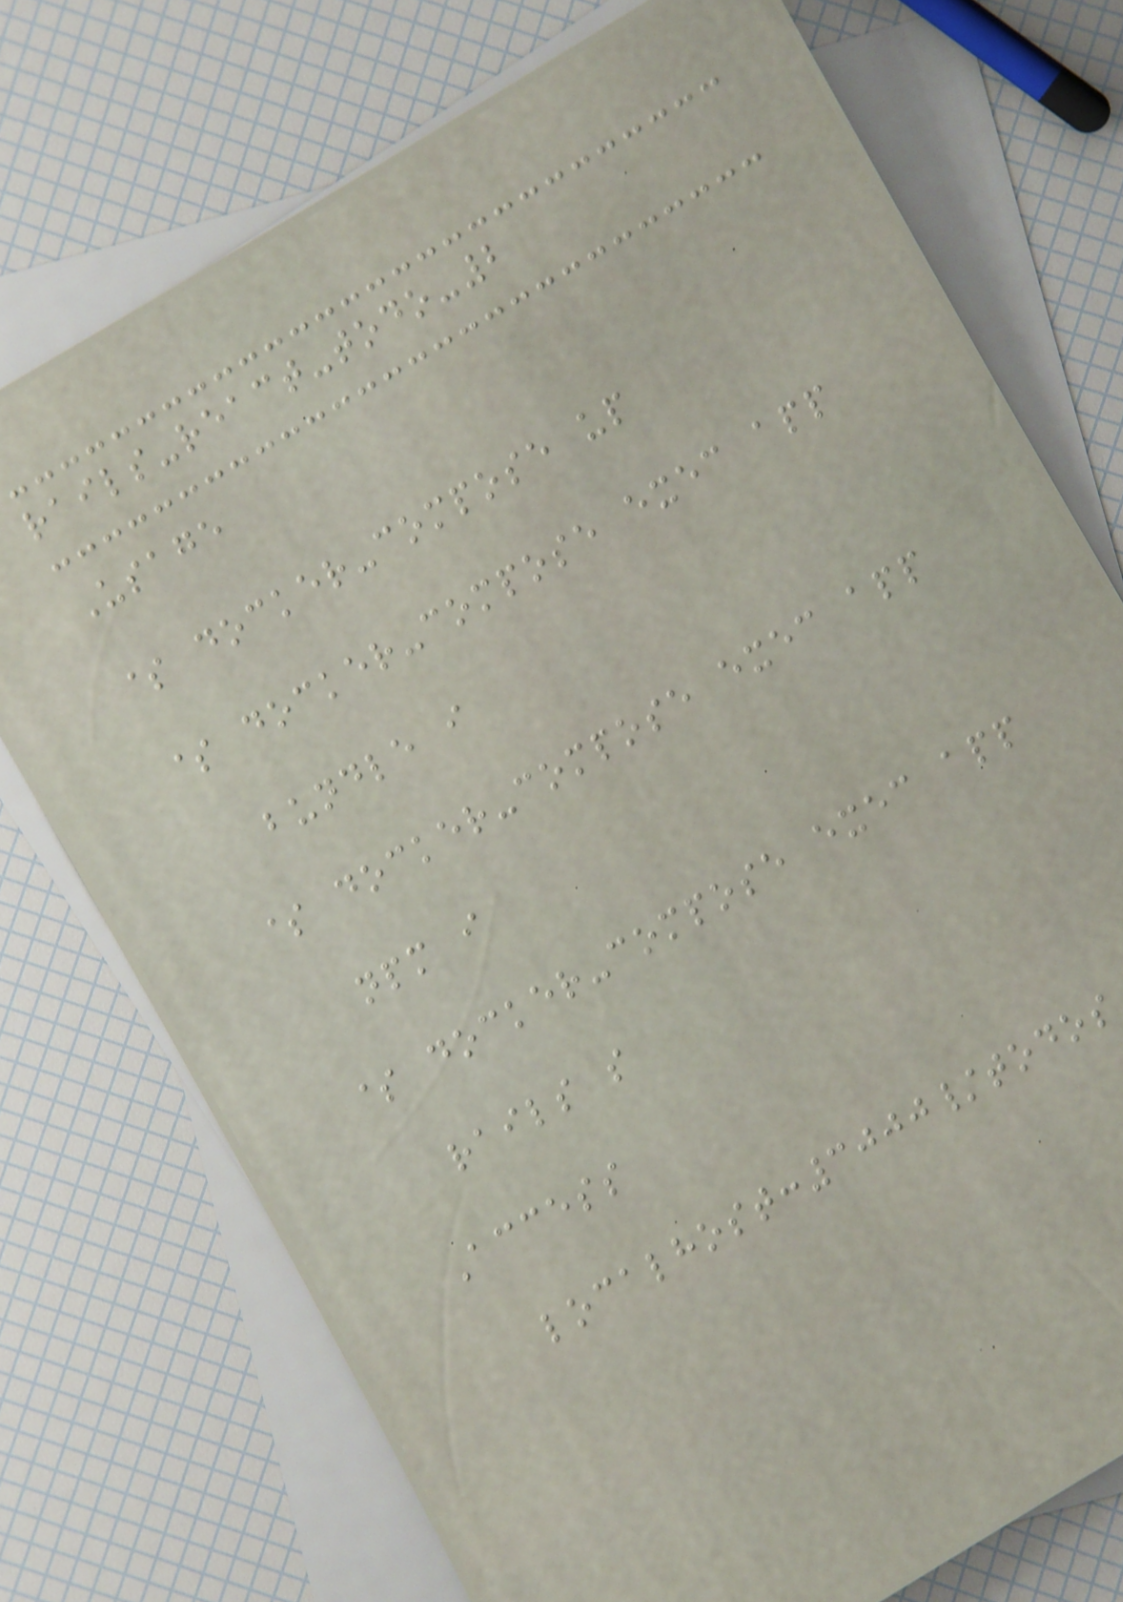rails-react-todo-2
Usage
$ docker-compose up
$ docker-compose exec app
bundle i
$ docker-compose exec app
npm i
$ docker-compose exec app
rails s
Access
localhost:3000/todos
